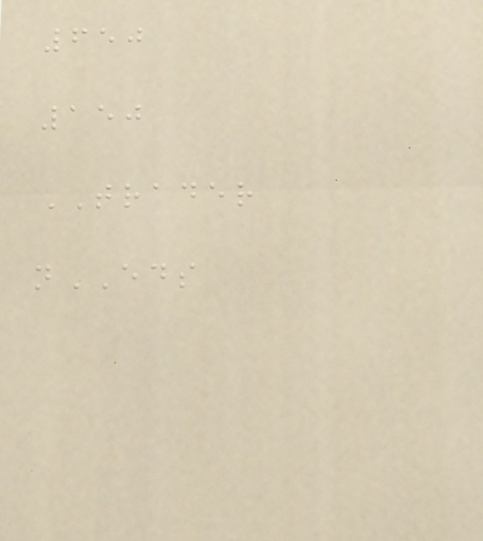650
150
TRADER
nEDS
